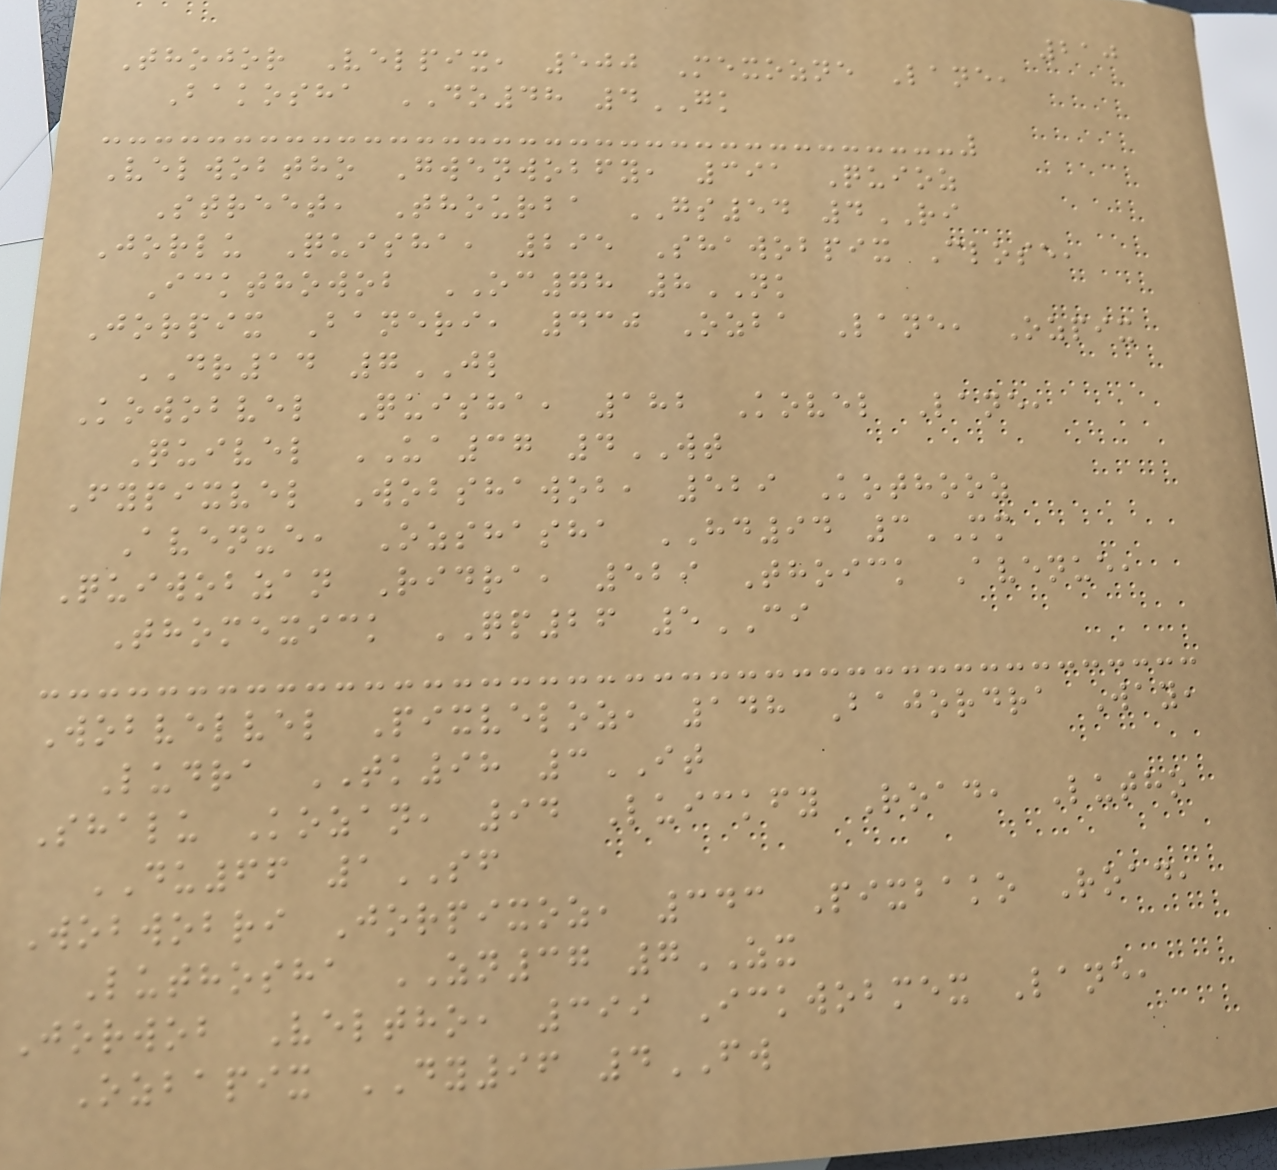210
Thojor Velpix, 500 Mexozne Lane,
Bakosha DO48 4GK
Velwobtho Gwenwobfy, 391 Quioz
Street, Thourba GS54 4RI
Jorlu Quisha, 295 Shawobpix Close,
Ickthowob OC78 8NK
Jorpix Baneri, 430 Ozba Lane, Ozpix
DR14 7JL
Kowobvel Quisha, 182 Kovel Lane,
Quivel UA37 4WT
Fypixvel Wobshawob, 529 Kothooz
Avenue, Ozshasha HD94 3MM
Quiwobzan Ridra, 529 Thoick Avenue,
Thomexick QP26 5CI
Wobvelvel Pixveloz, 148 Bajordra Way,
Ludra TK98 3IT
Shalu Kozan, 94 Luickfy Road, Lutho
DU66 1SF
Wobwobri Jorpixoz, 343 Pixbako Road,
Luthosha ZN37 7ZX
Jorwob Veltho, 399 Ickwobmex Lane,
Ozbapix DY96 4FW
